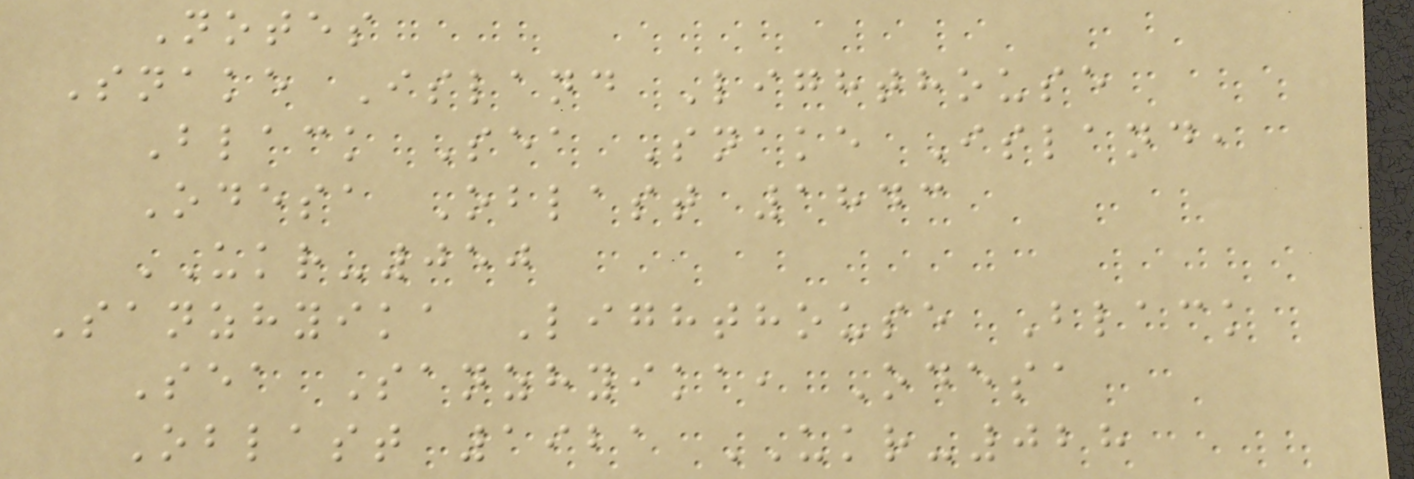Notes
Snake Island Lighthouse
Black Sea Snake Island,
Odesa Oblast 1843
UKR-050
Sanzhyika Lighthouse Black
Sea Sanzhyika, Odesa
Oblast 1921 UKR-028
